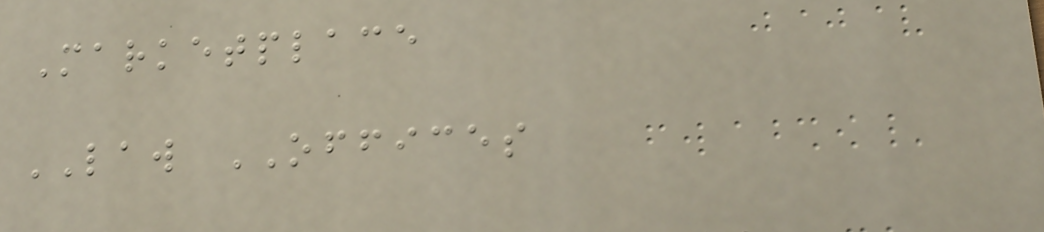Marketplace
LAW OFFICES
